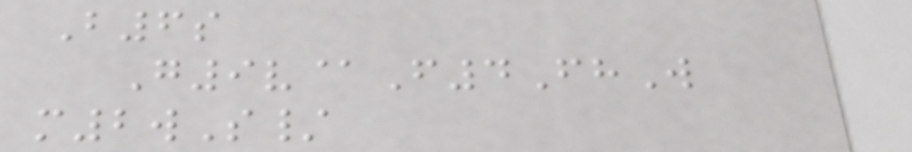B6s
G9v@F4FhW
m2wS/
